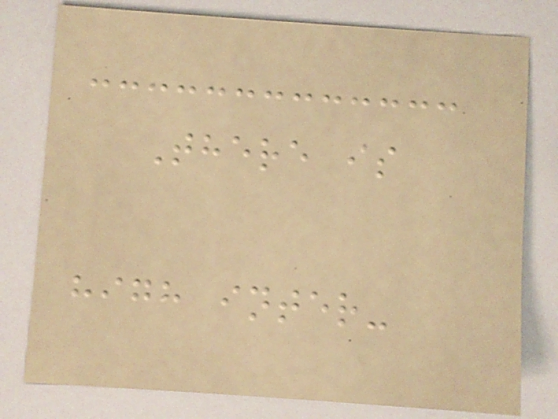There is
high inter-
